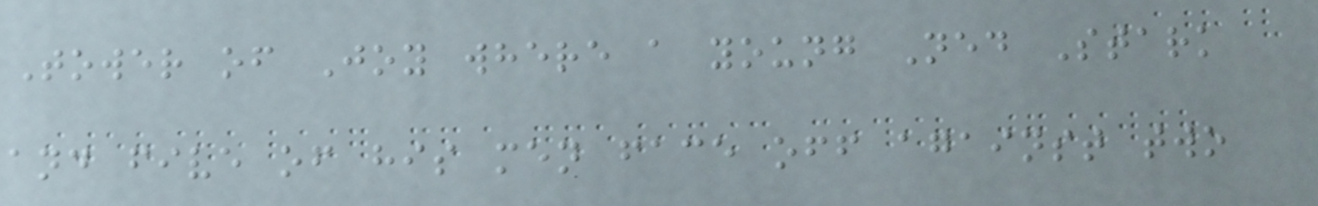Tower of Joy where a young Ned Stark
and five of his men face off against two
